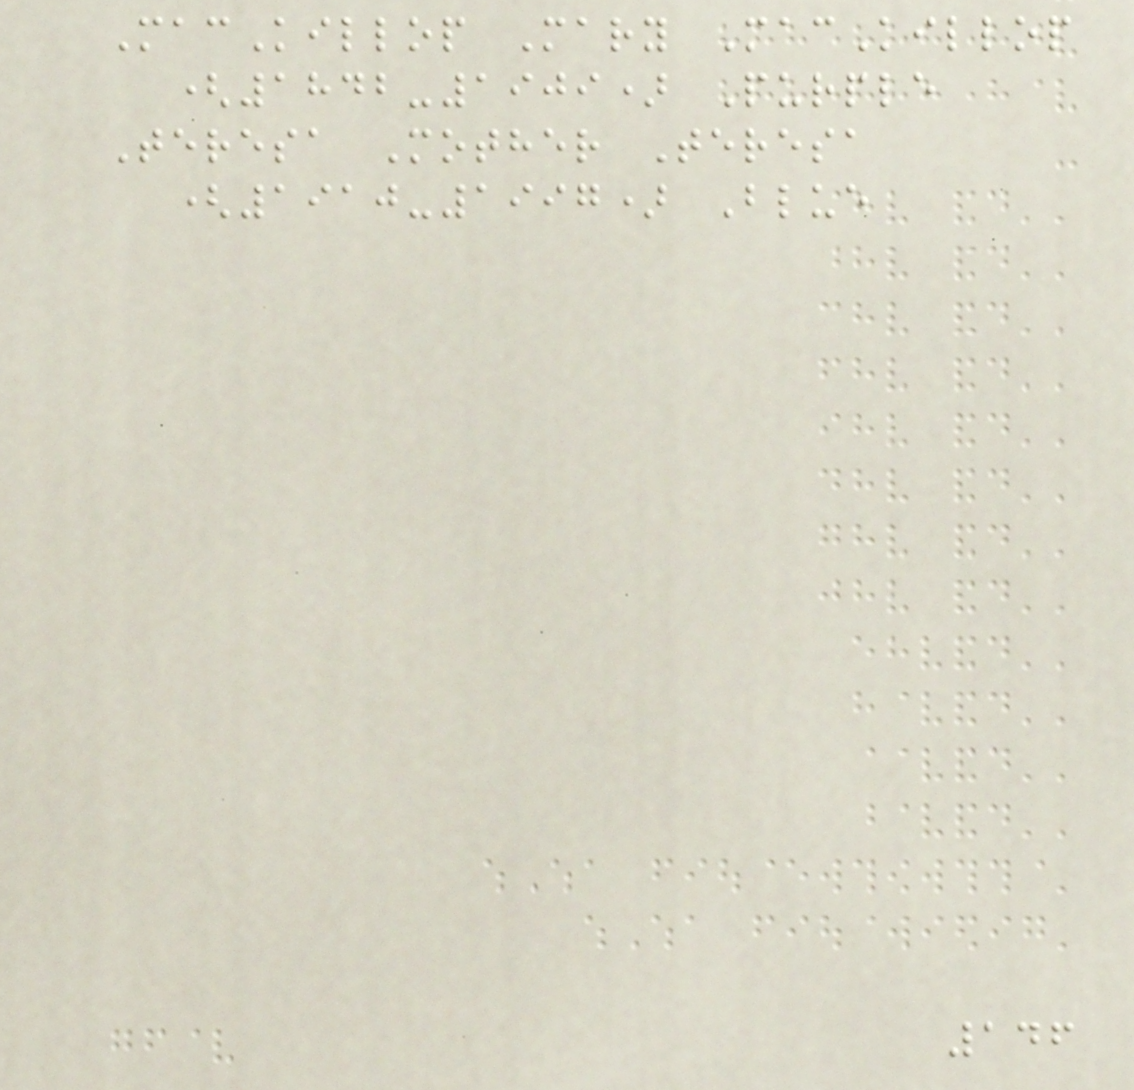MacKillop Mary MacKillop
(1842-1909) Purple
Teresa Mother Teresa
(1910-1997) Blue
146
